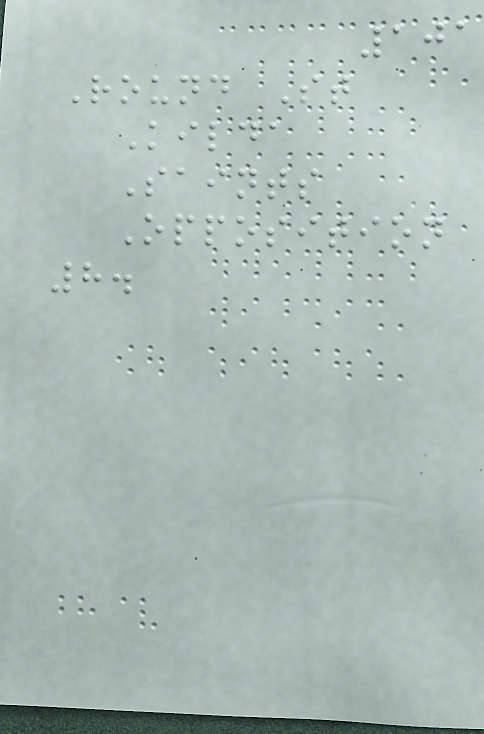101
Round St
Kilda
Saints
Opposition
8.
